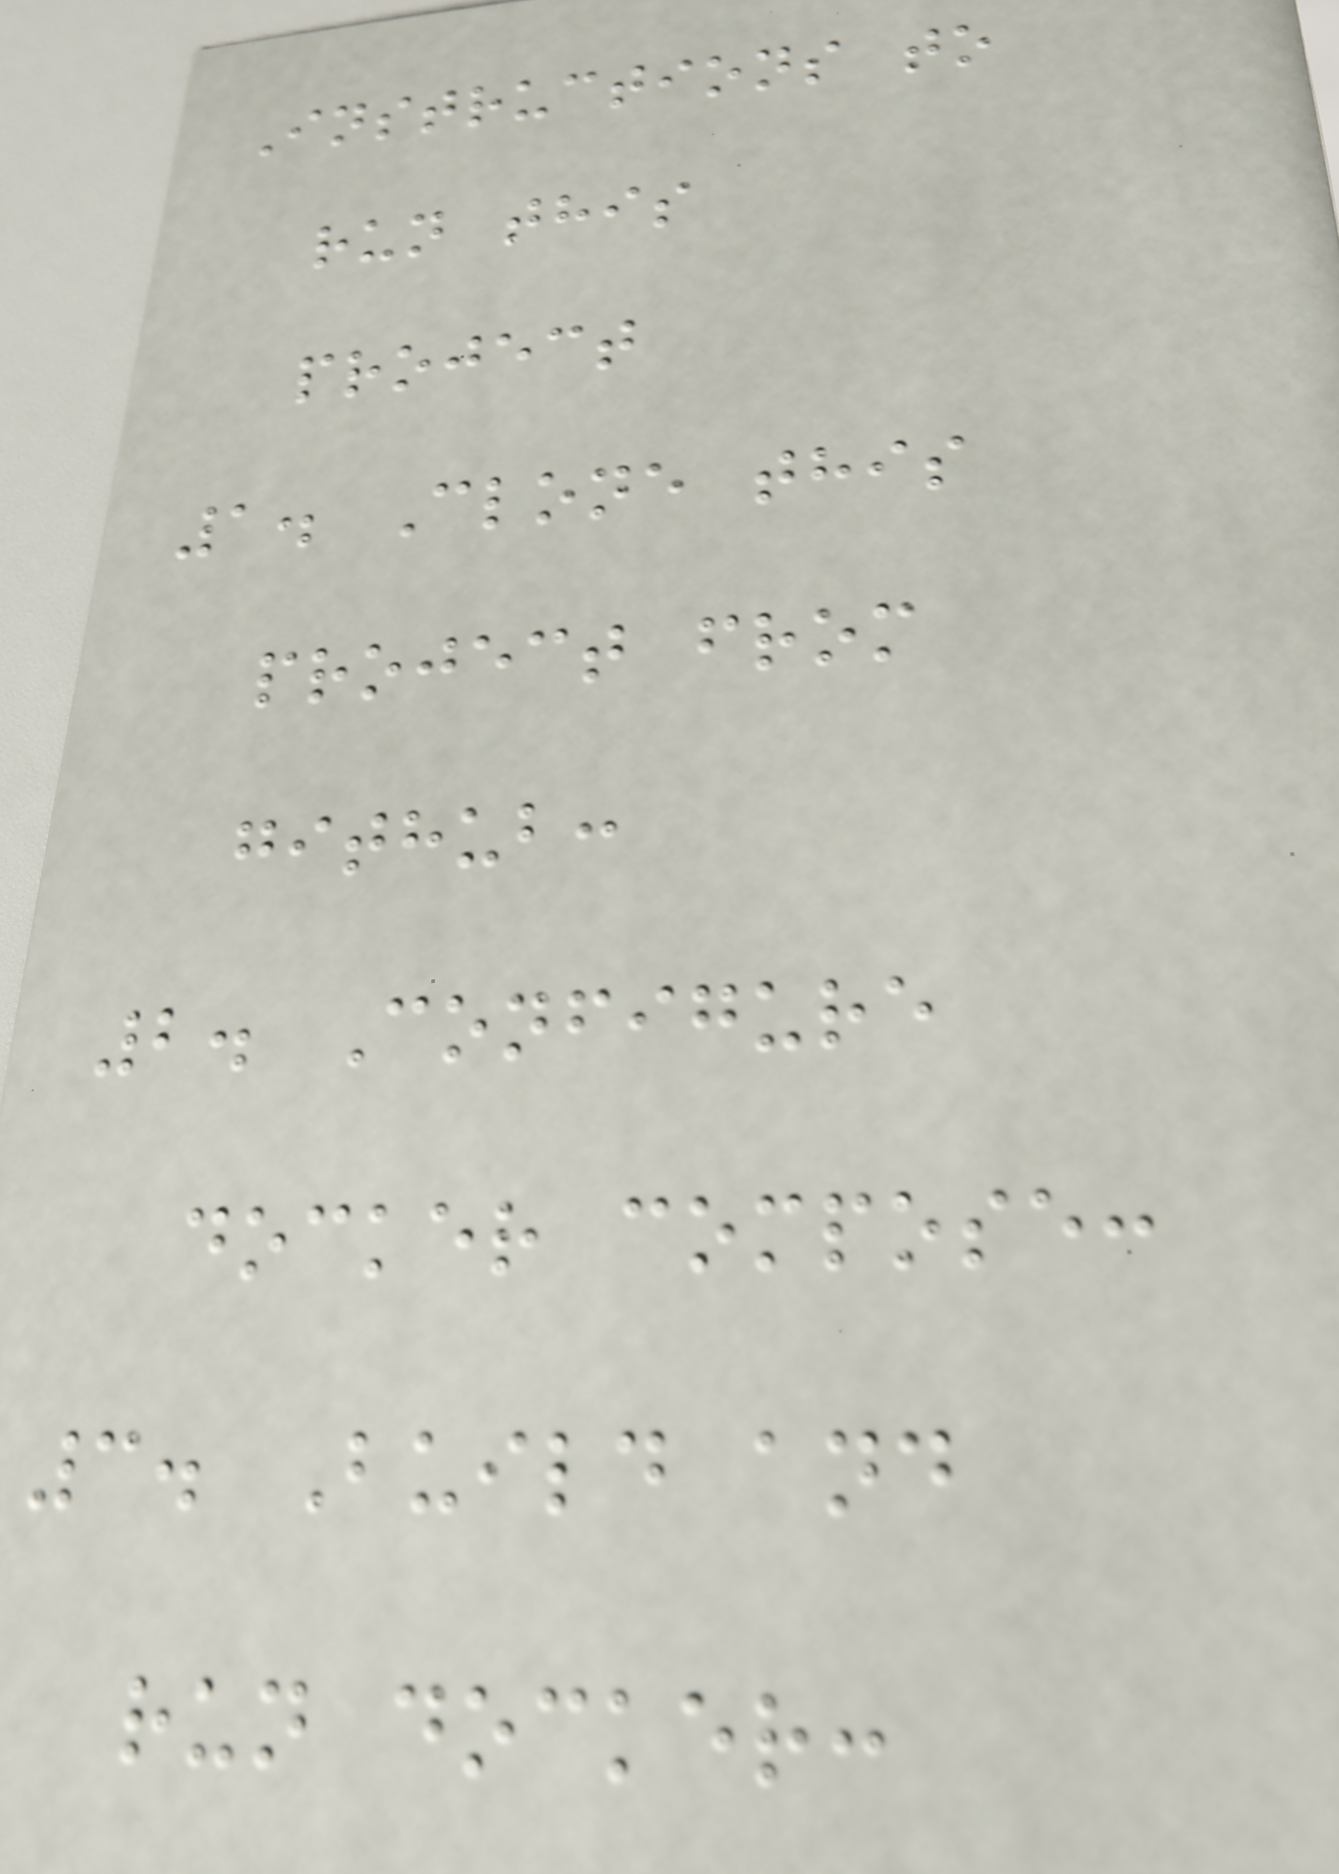Instructions to
run this
project
1. Clone this
project from
github:
2. Configure
docker compose:
3. Build and
run docker:
